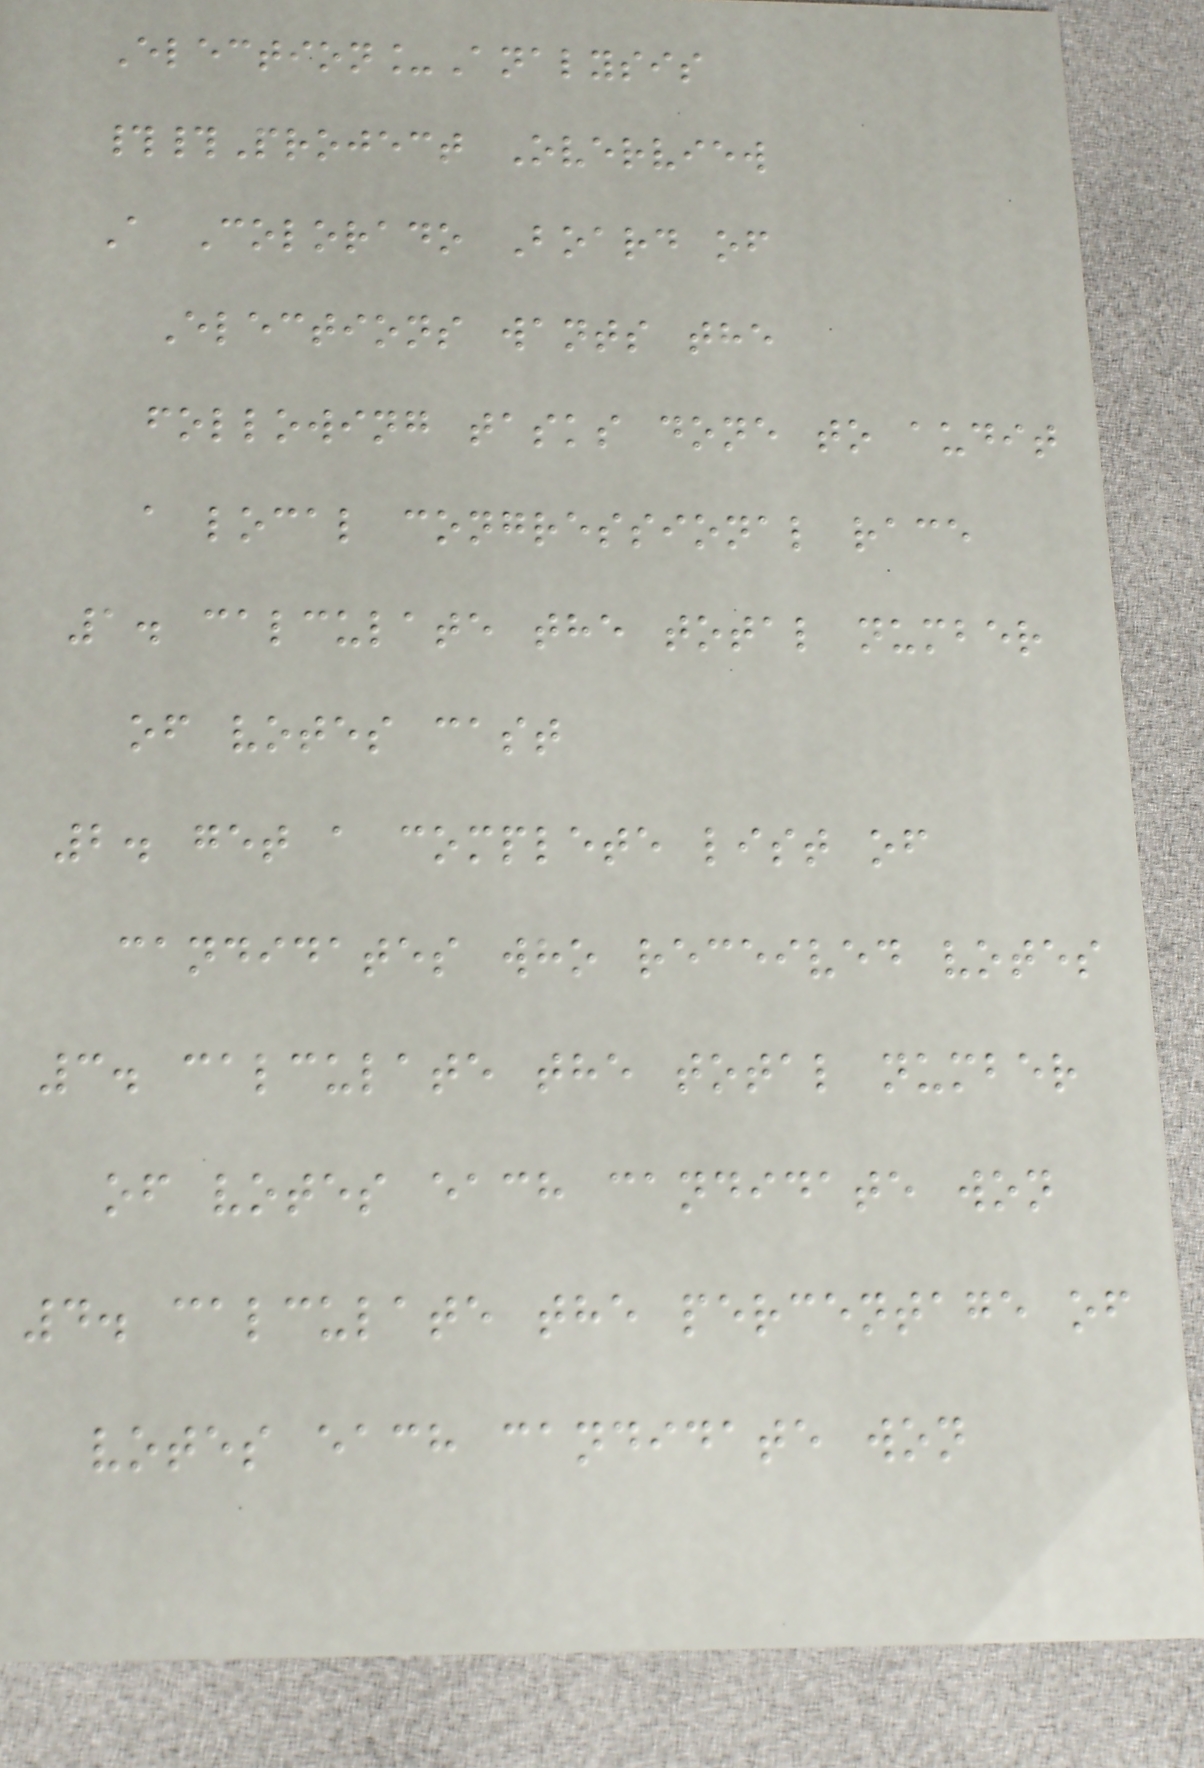Election_Analysis
##Project Overview
A Colorado Board of
Elections wants the
following tasks done to audit
a local congressional race
1. calculate the total number
of votes cast
2. get a complete list of
candidates who received votes
3. calculate the total number
of votes each candidate won
4. calculate the percentage of
votes each candidate won
